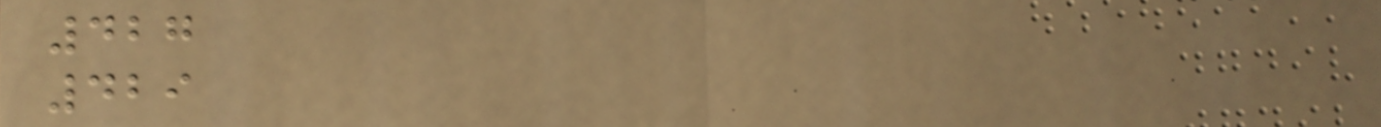427
429
